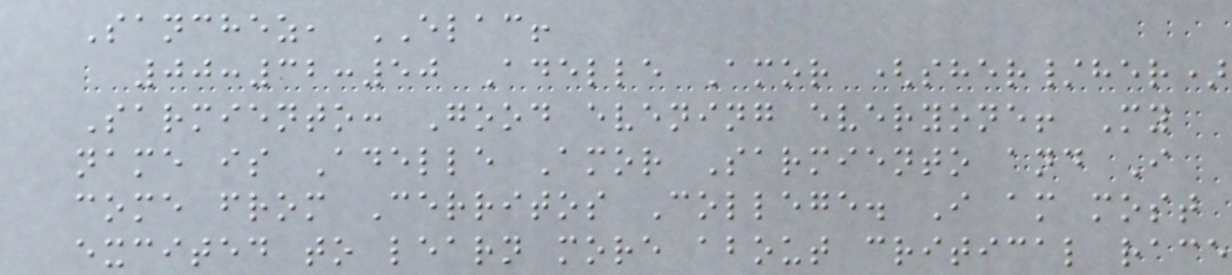Sanchez, ELAC!
00:32:50 Adelle Amor (sher/her)
Sarmiento: Good evening everyone! My
name is Adelle Amor Sarmiento and I
come from Cerritos College. I am most
excited to learn more about critical race
